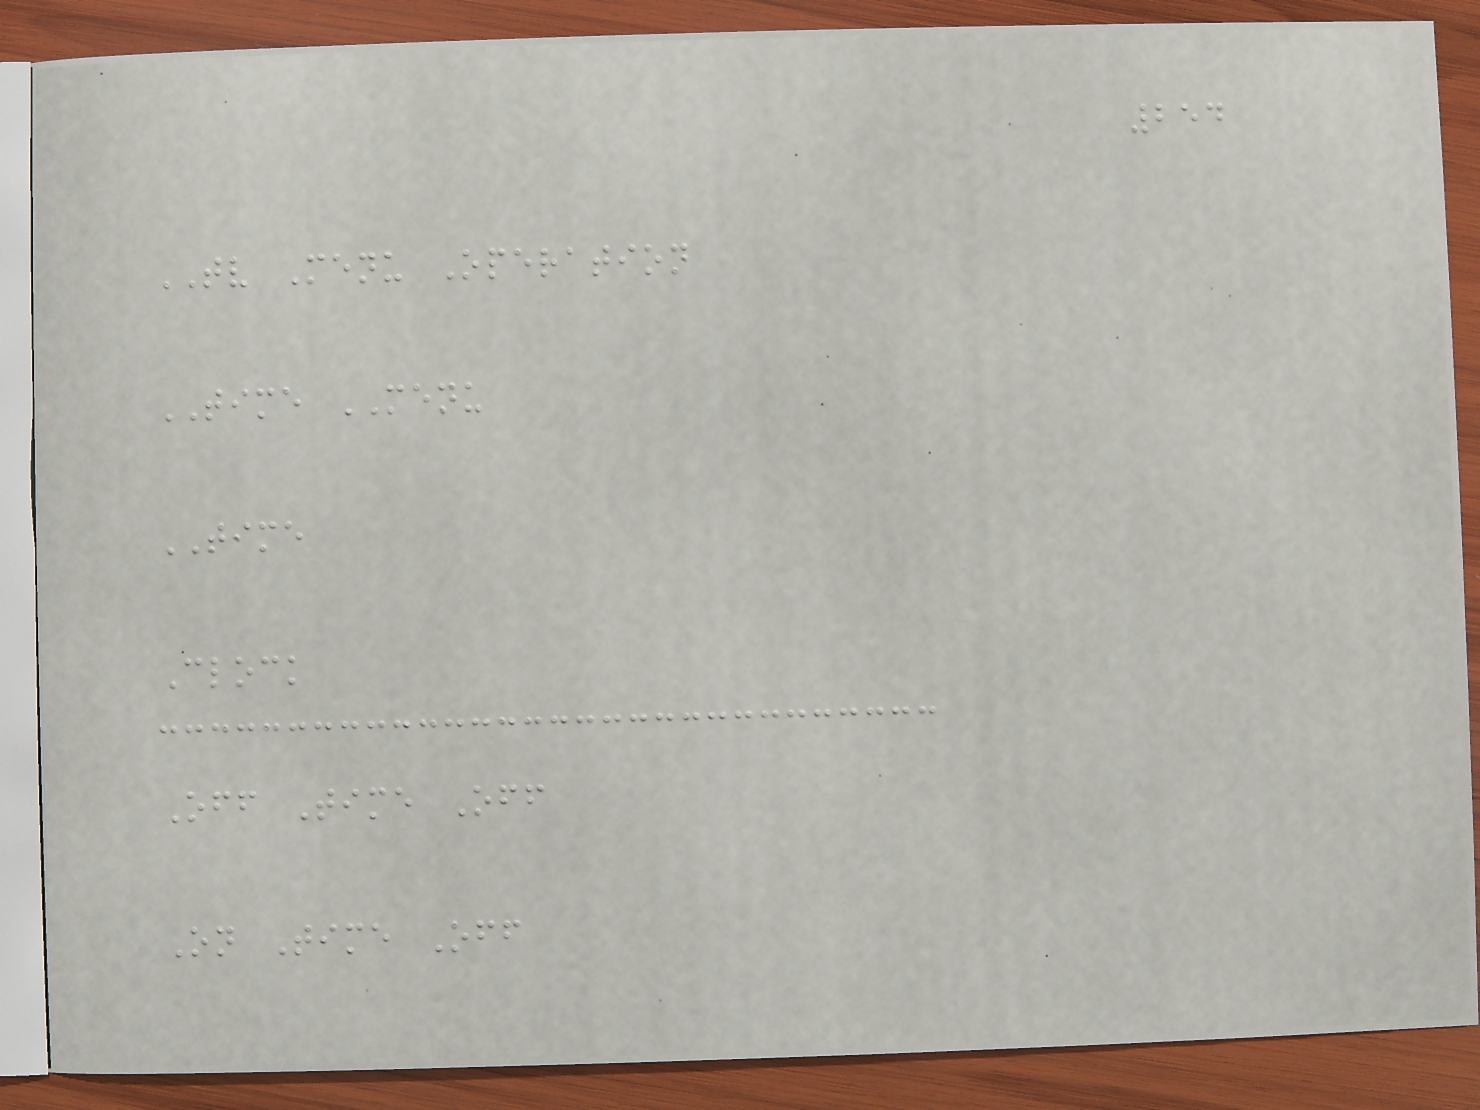254
TV Menu Operation
TIME MENU
TIME
Clock
Off Time Off
On Time Off
